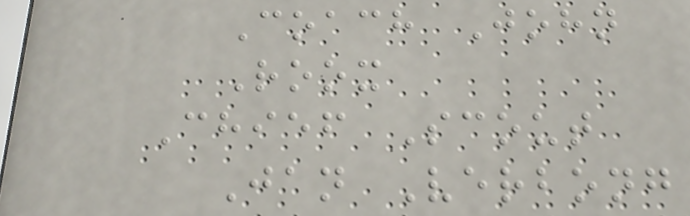Coach John
Roox
Chief Scout
Jan Verbong
